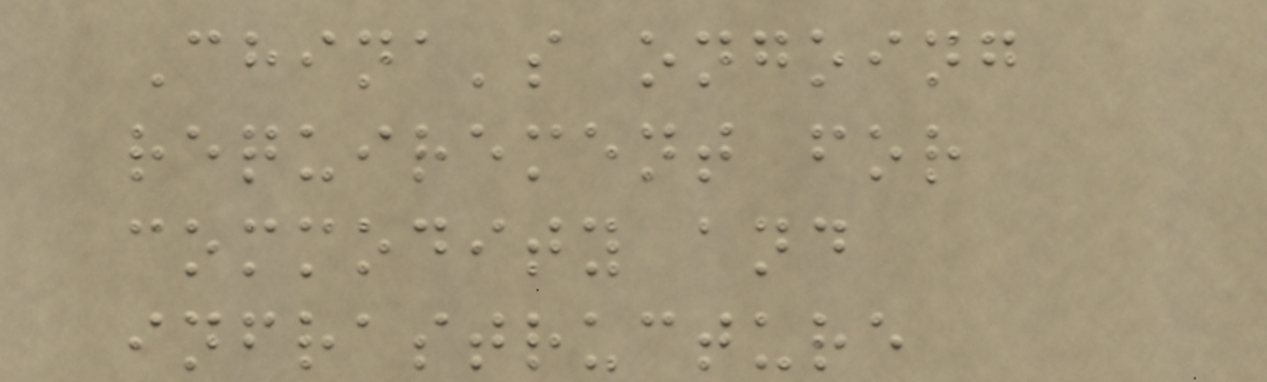China's ongoing
requirement for
commodity and
infrastructure
